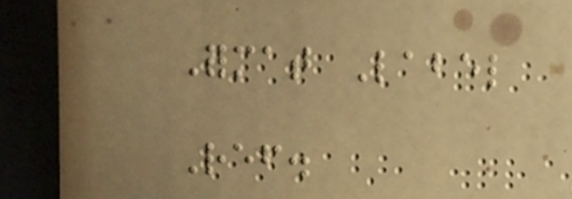Format Label
Ref.
